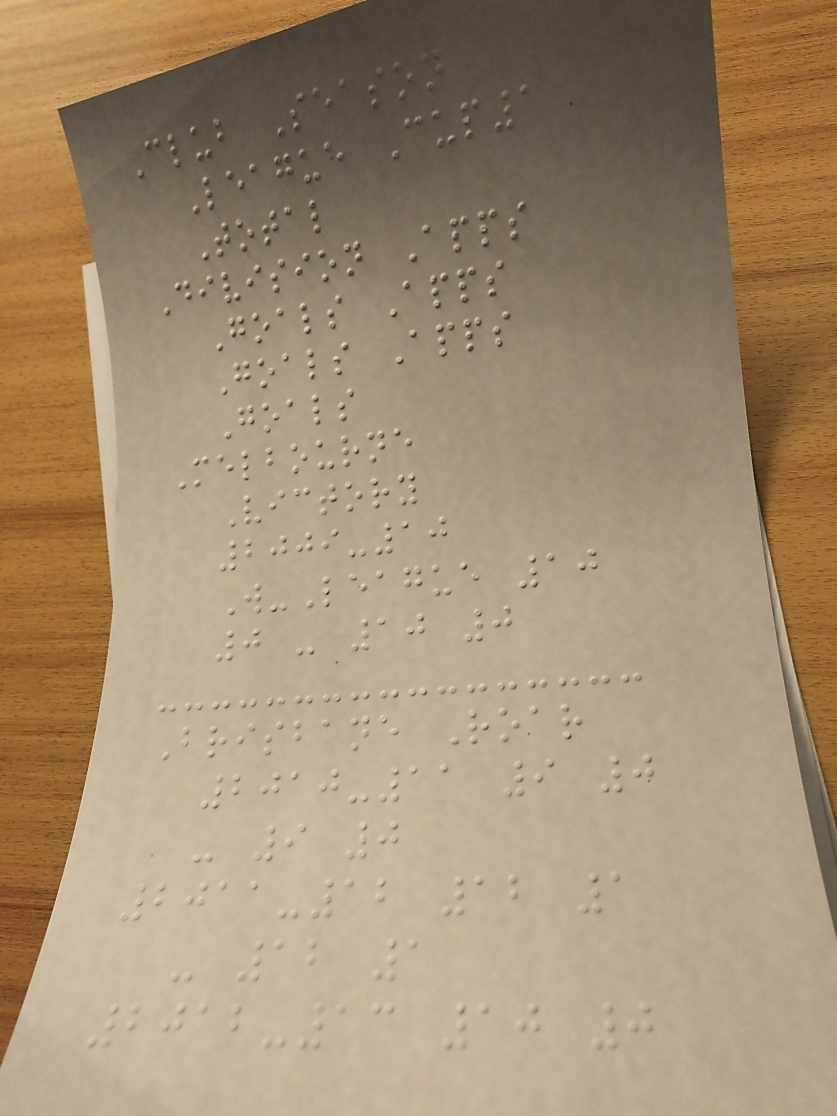Club Season
League Cup1
Total
Division Apps
Goals Apps
Goals Apps
Goals
Melbourne
Victory
2009-10
W-League 10
0 - 10 0
Brisbane Roar
2010-11 9 0
- 9 0
2011-12 12 1
- 12 1
2012-13 10 0
